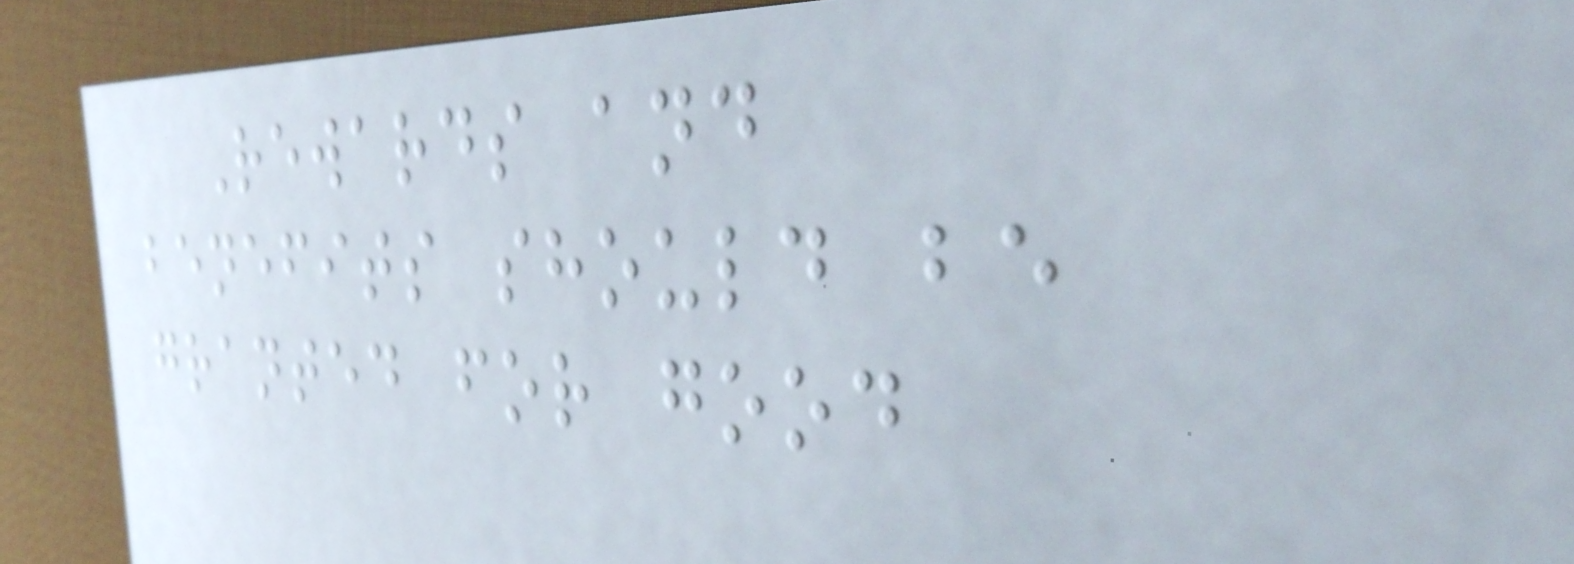Rewards and
benefits should be
granted for good
